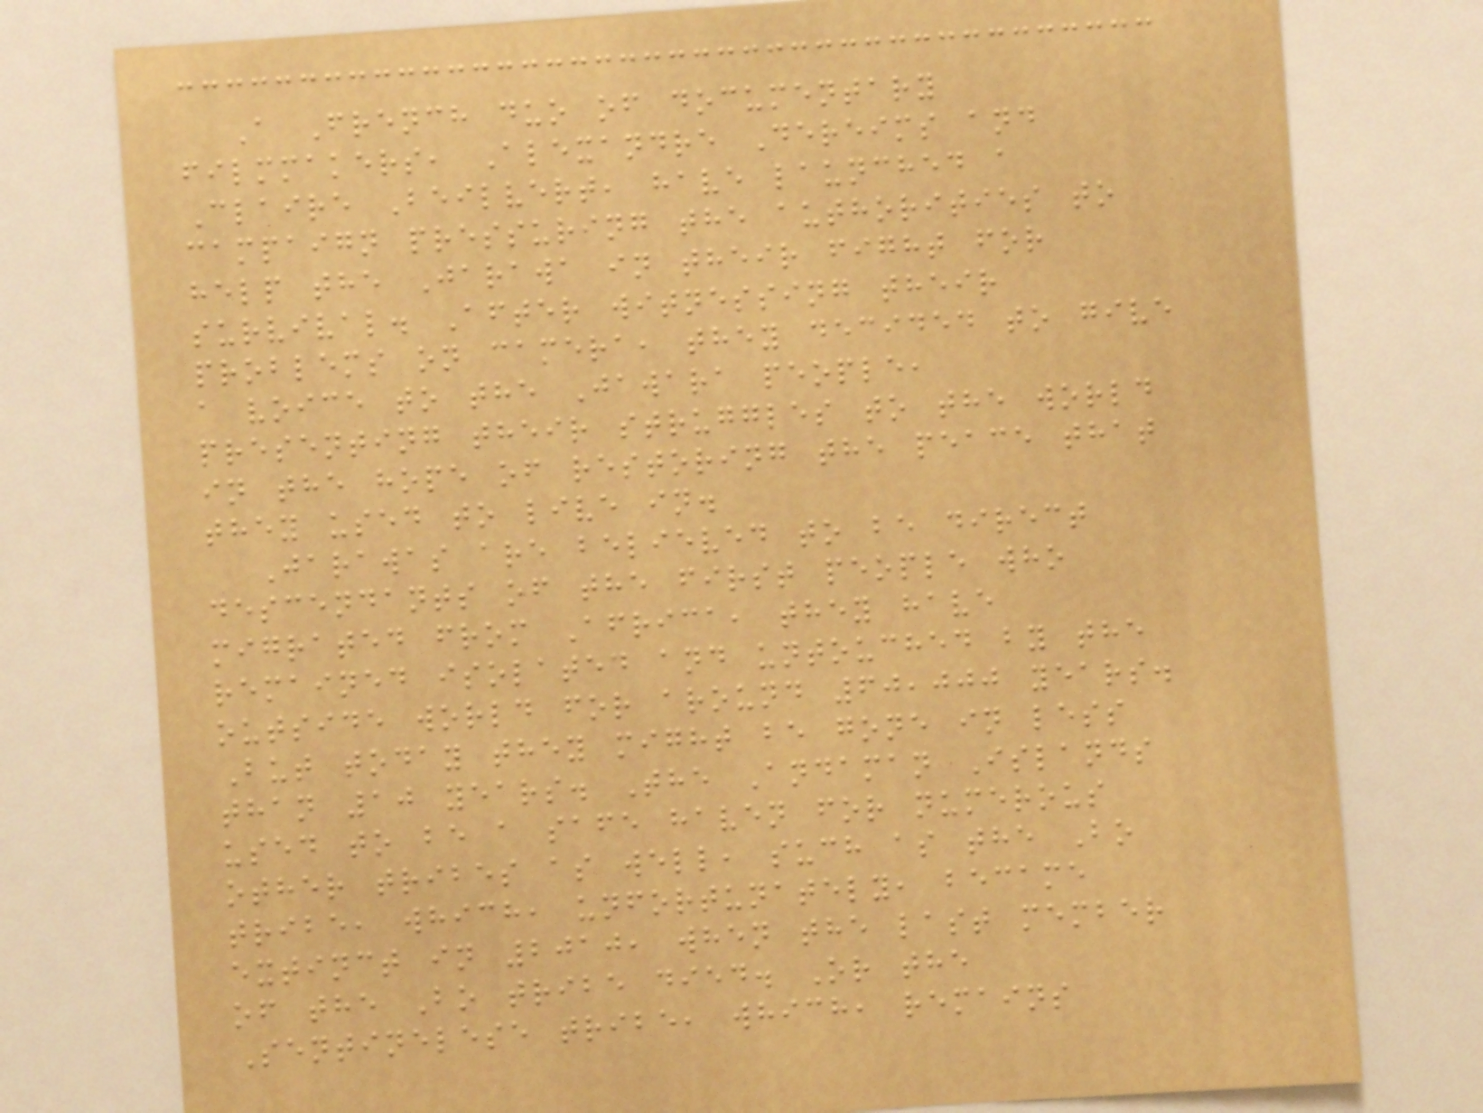A French duo of documentary
filmmakers, Alexandre Dereims and
Claire Beilvert, have launched a
campaign pressuring the authorities to
help the Jarawa in their fight for
survival. After witnessing their
problems on camera, they decided to give
a voice to the Jawara people,
presenting their struggles to the world
in the hope of restoring the peace that
they used to live in.
Jarawas are believed to be direct
descendants of the first people who
migrated from Africa, they have
remained isolated and untouched by the
outside world for around 60,000 years.
But today they might be gone in less
than 10 years. The Andaman Islands
used to be a safe haven for numerous
other tribes as well, such as the Bo
tribe, which, unfortunately, became
extinct in 2010, when the last member
of the Bo tribe died. Or the
Sentinelese tribe, which, remains
